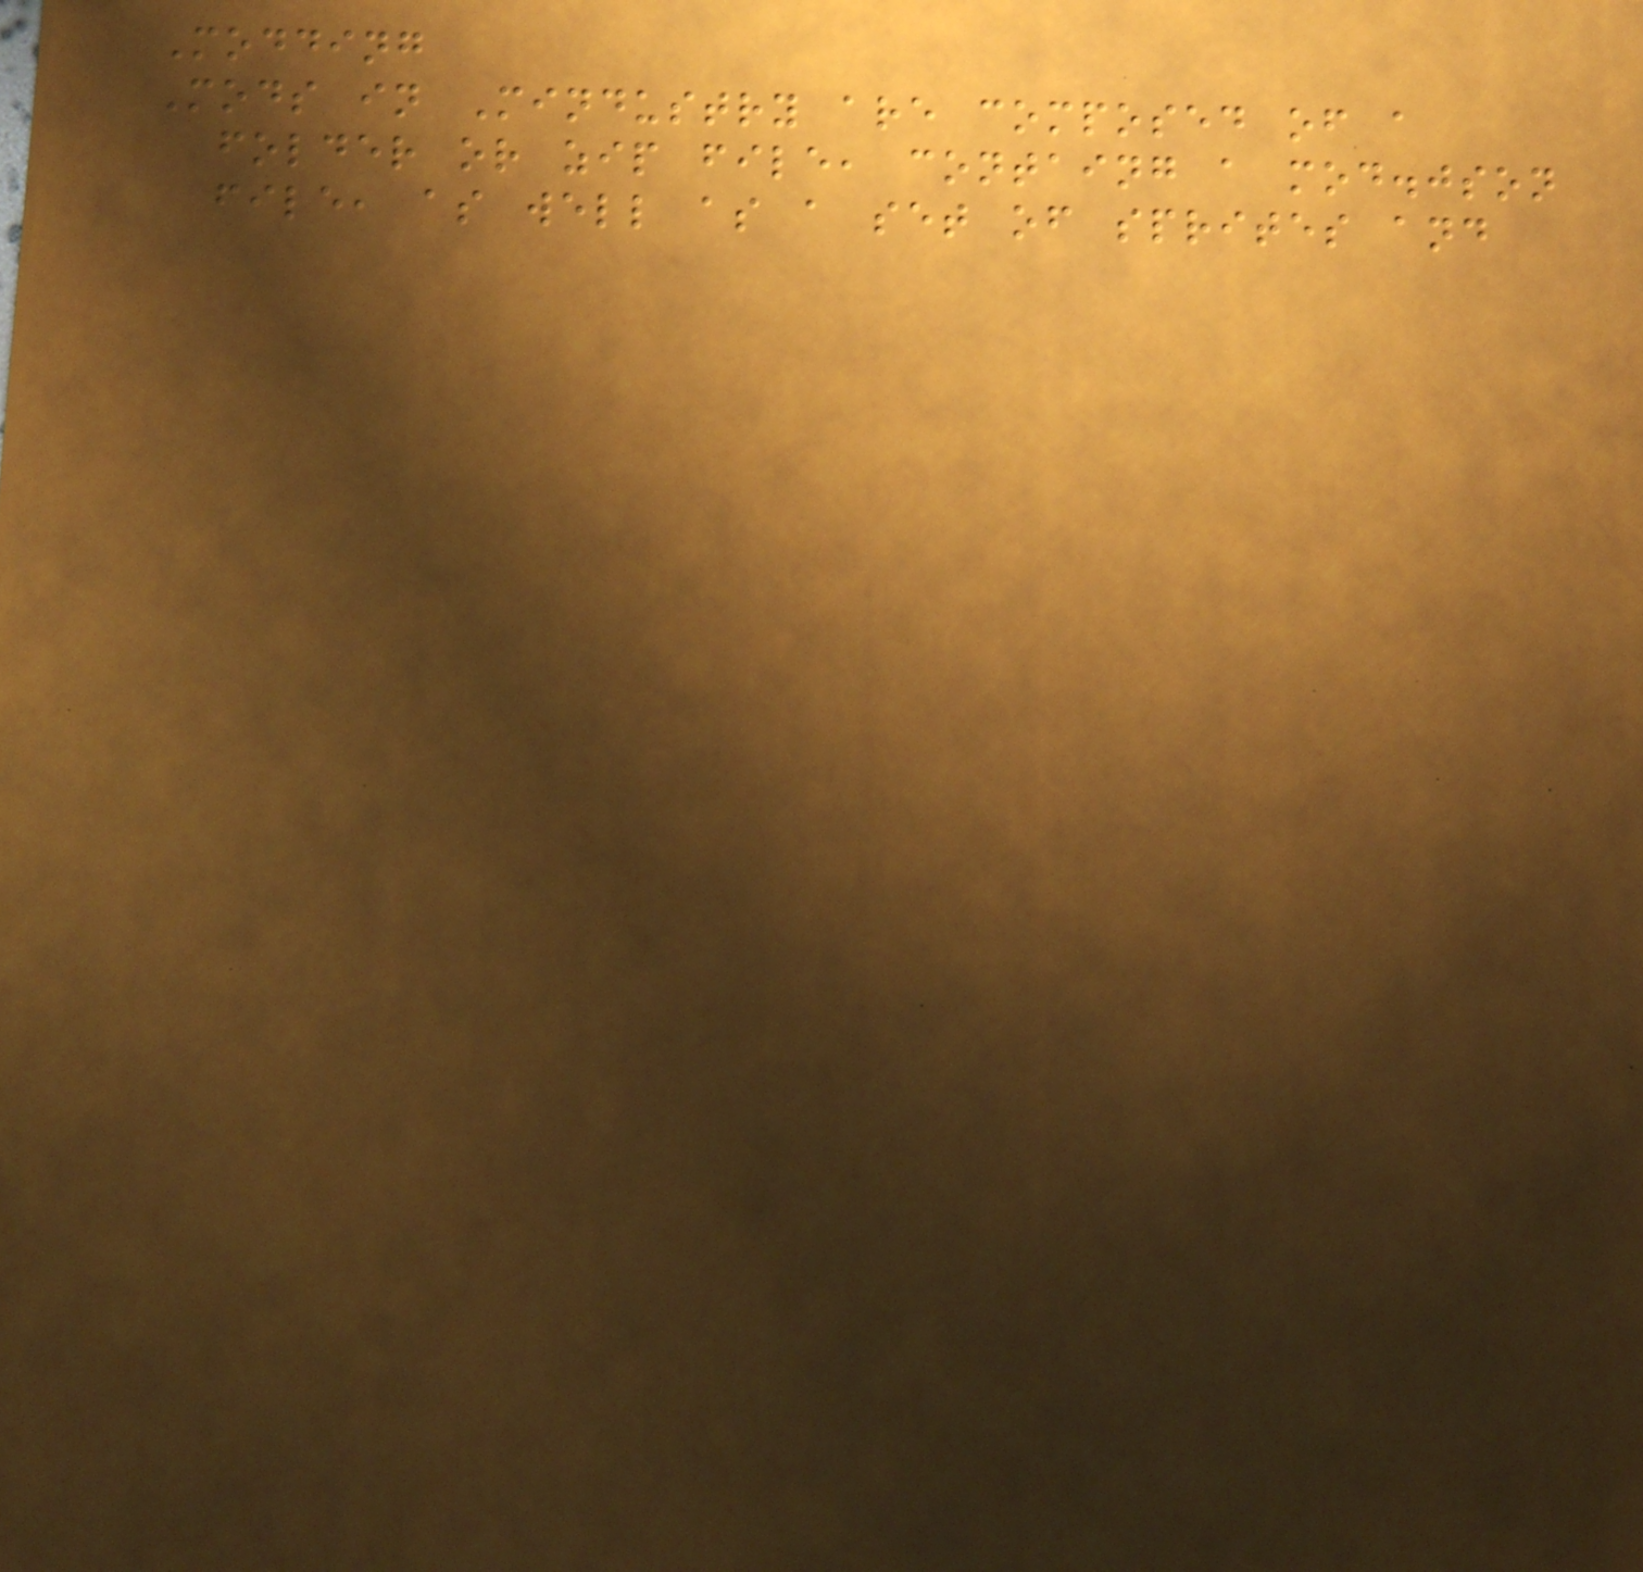Modding
Mods in Mindustry are composed of a
folder or zip file, containg a mod.json
file, as well as a set of sprites and
